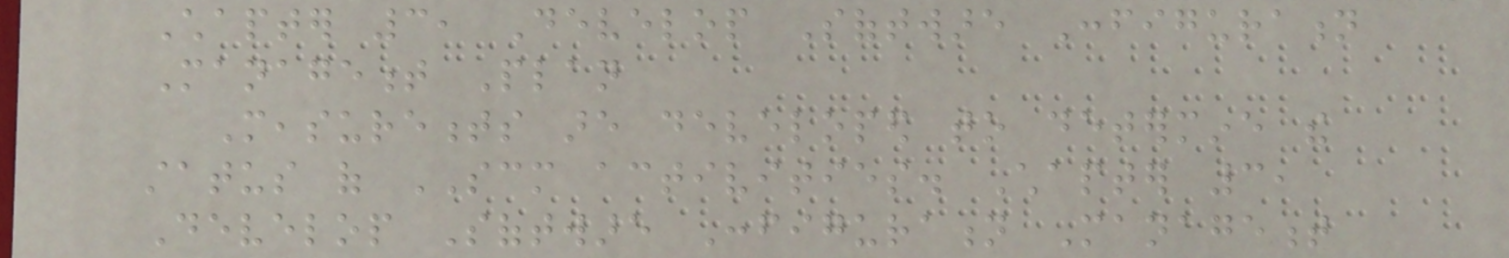Chapter 3, Develop Software Configuration
Management Plan
Measurements are developed to determine the
status of SCM activities. Chapter 3,
Develop Software Configuration Management
